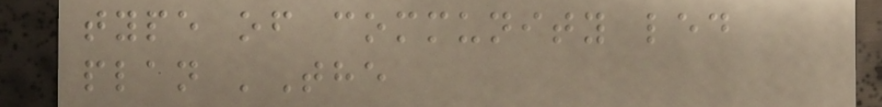type of community led
plan 'The
